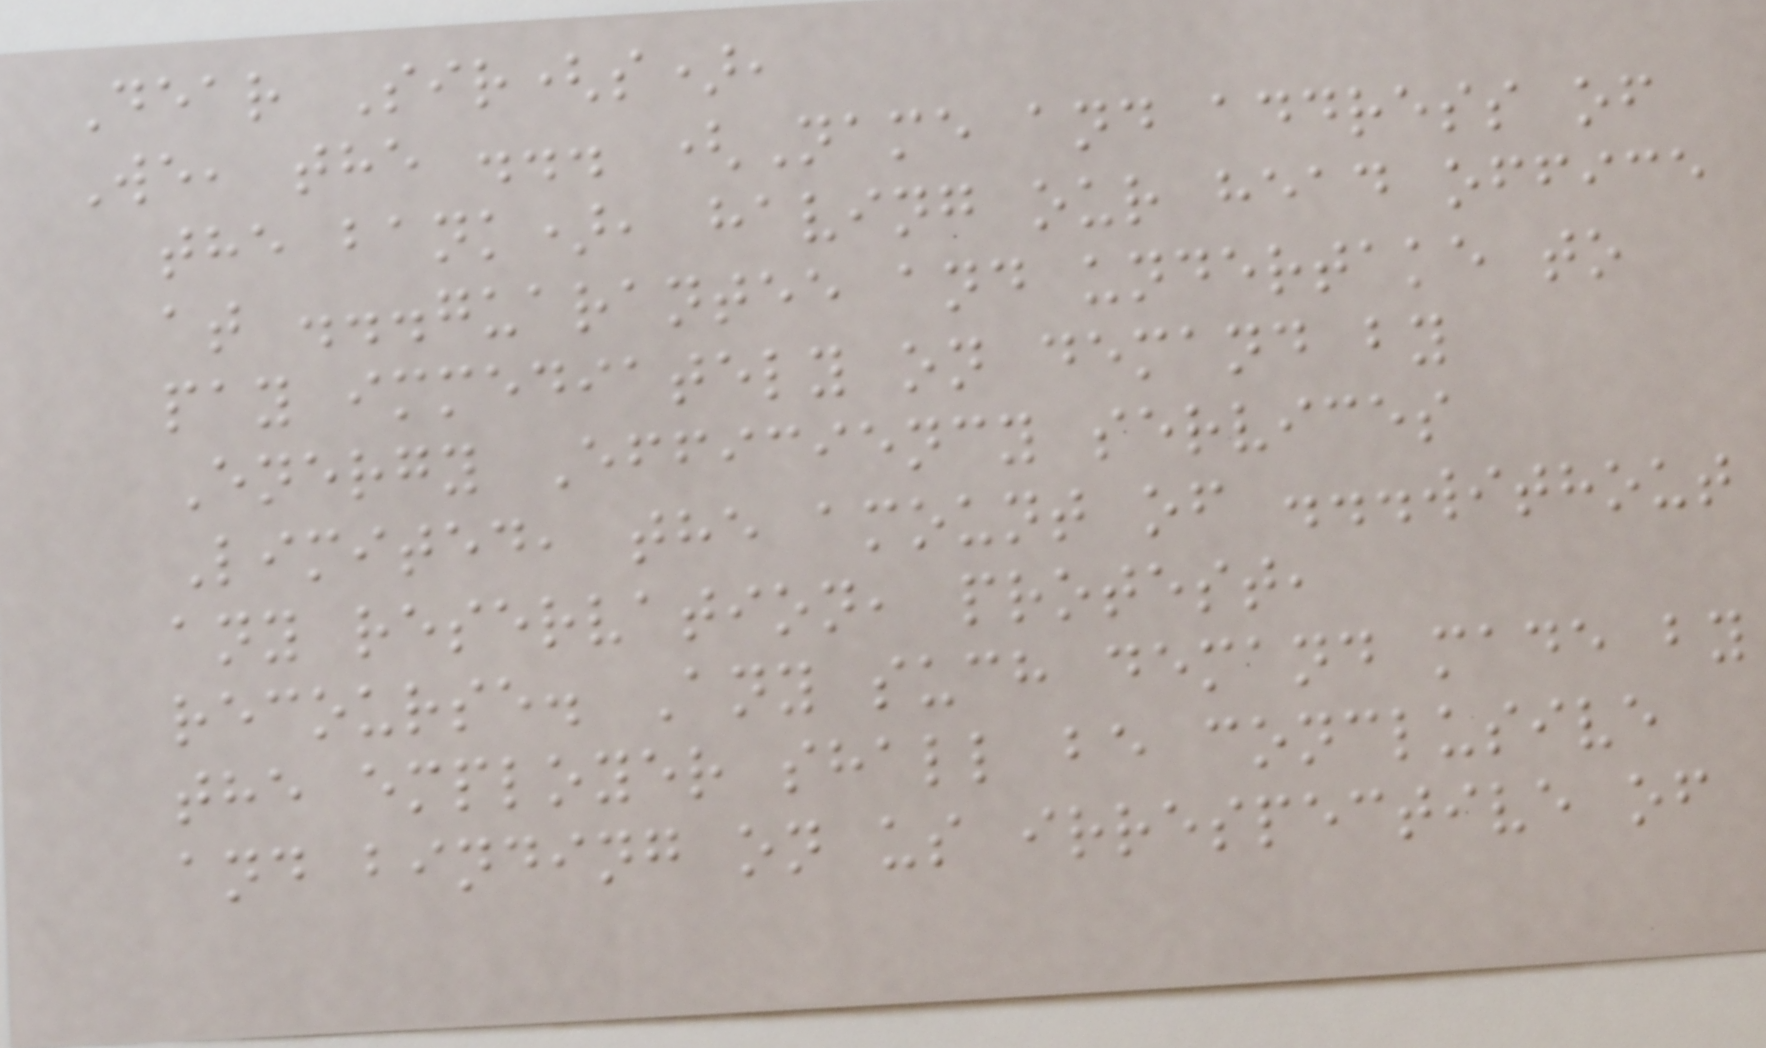Dear Sir(s),
We, the ... (Name and address of
the bank), having our head office
at ...guarantee and undertake to
pay immediately on demand by
Energy Efficiency services
Limited, the amount of ...without
any reservation, protest,
recourse. Any such demand made by
the employer shall be conclusive
and binding on us irrespective of
